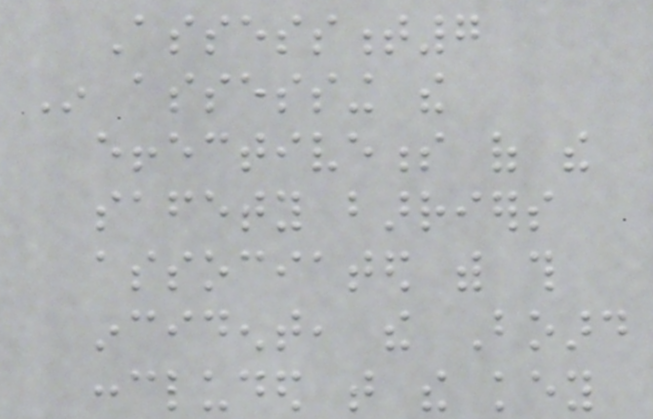Assessment7
In assessing the
effectiveness of the
safety barriers
associated with this
incident, the Board
concluded that the key
